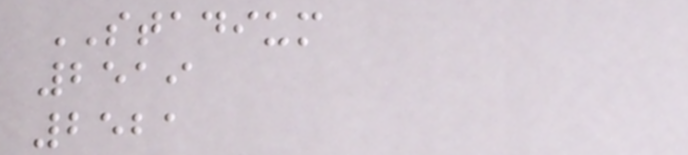STADIUM
2519
2521
